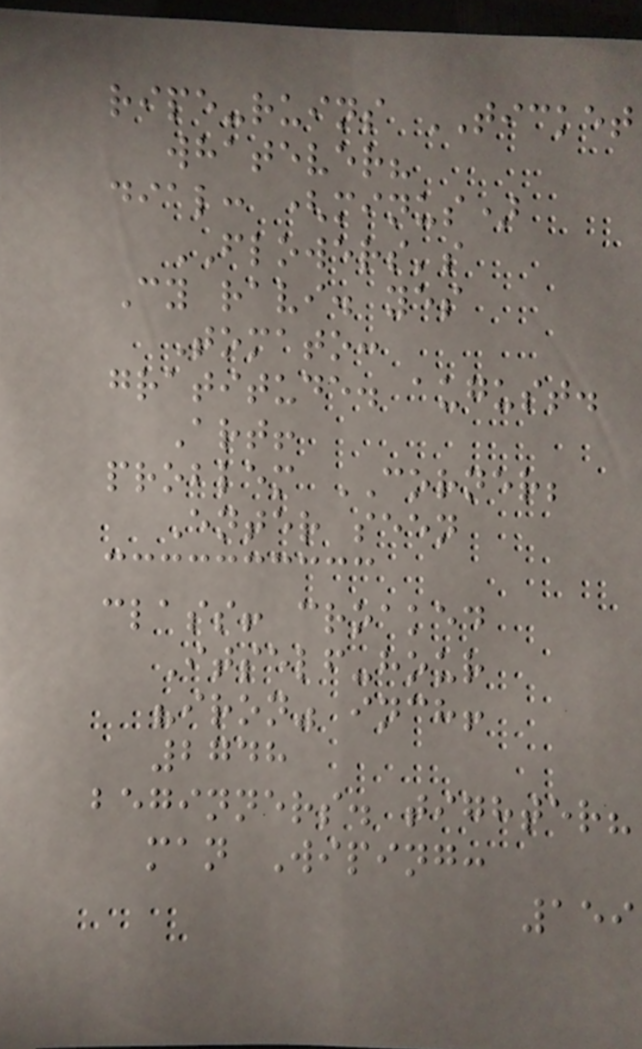ripe-ruins TICKET
whatever?
dial: (minus)
FLOWERS's
Cy ravi. yes
Tomato:
gratitude. august.
Art!
problem CORNER;
Enter seen
class! croaked
Itself-hour
"iron" inch!
2748
beginners. tighter?
man Wiping:
159
